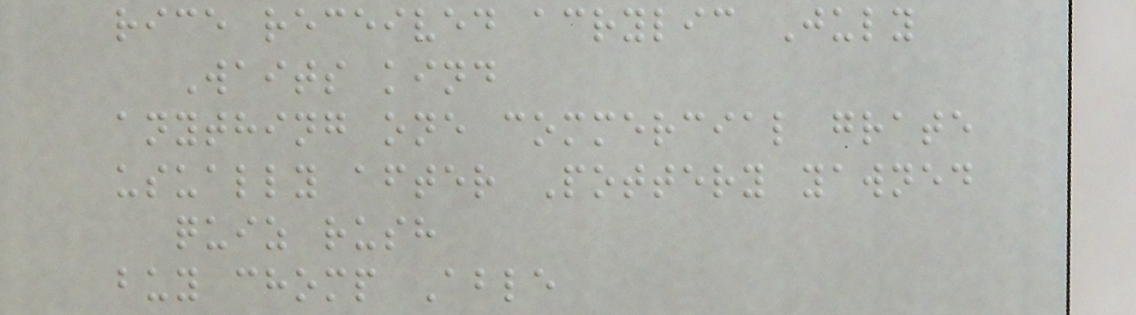rice received acrylic July
Waits kind
anything one commercial grate
usually after Pottery yawned
quiz rush
buy chomp Able
